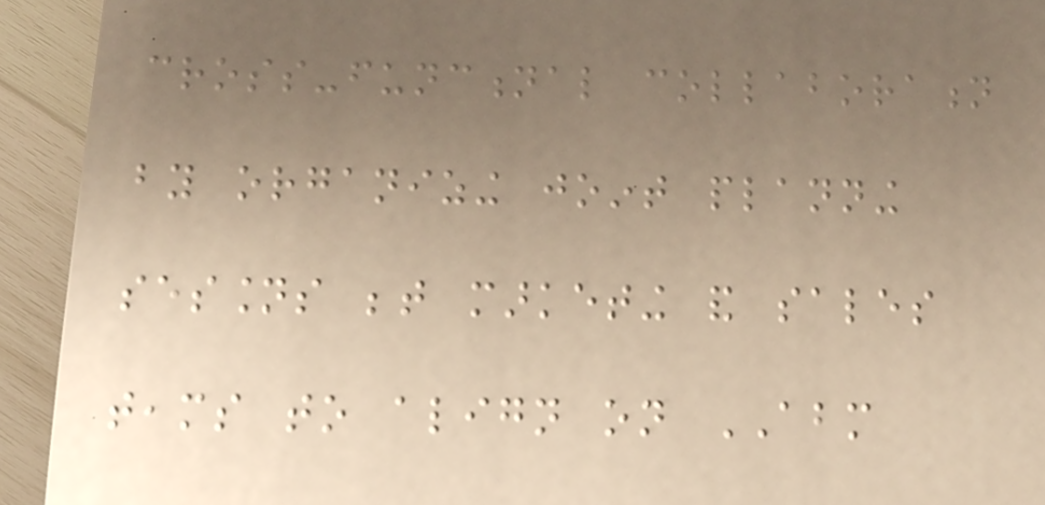cross-functional collaboration
by organizing joint planning
sessions between marketing and sales
teams to align on ABM
